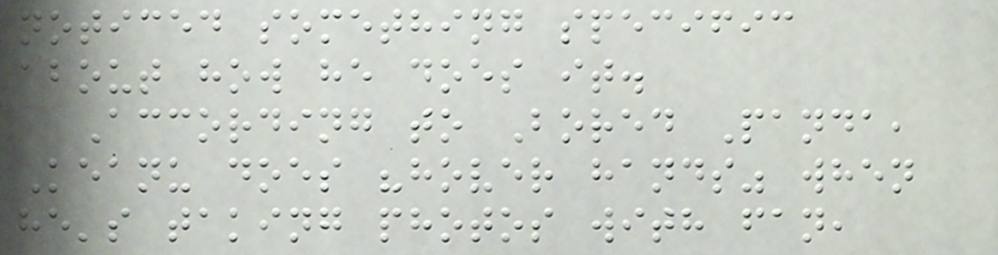noticed something specific
about how he does it.
According to Bored Panda,
Keanu does "hover hands" when
he's taking photos with fan,
